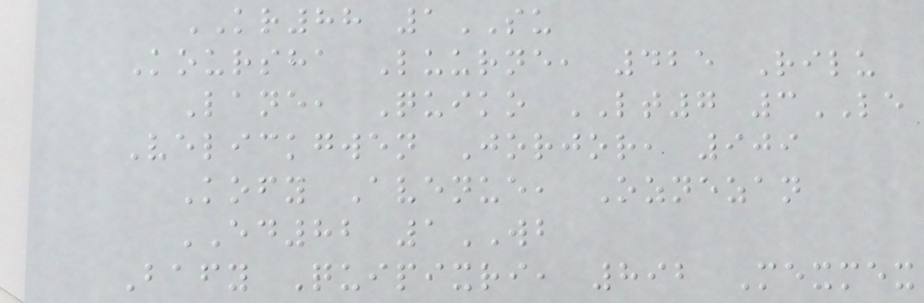KR88 1SU
Koursha Luurne, 425 Rilu
Lane, Quiko LT7 3LE
Velickgwen Jorjor, 909
Kofy Avenue, Oznezan
ED82 1WB
Bafy Quipixri, 892 Mexmex
